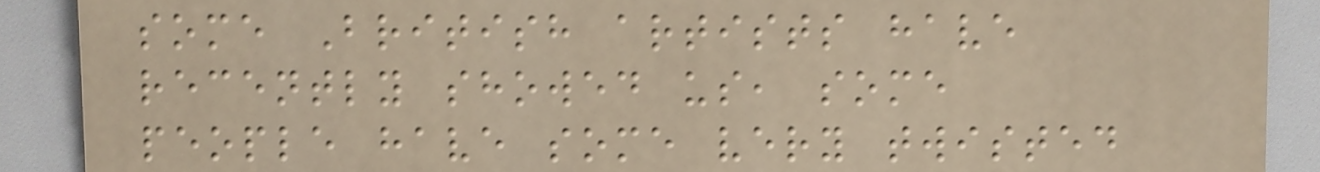some British artists have
recently showed us, some
people have some very twisted
